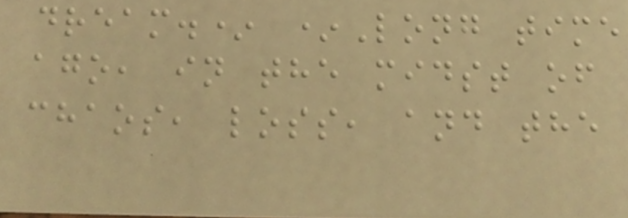dream.* *Long time
ago, in the midst of
chaos, loss, and the
